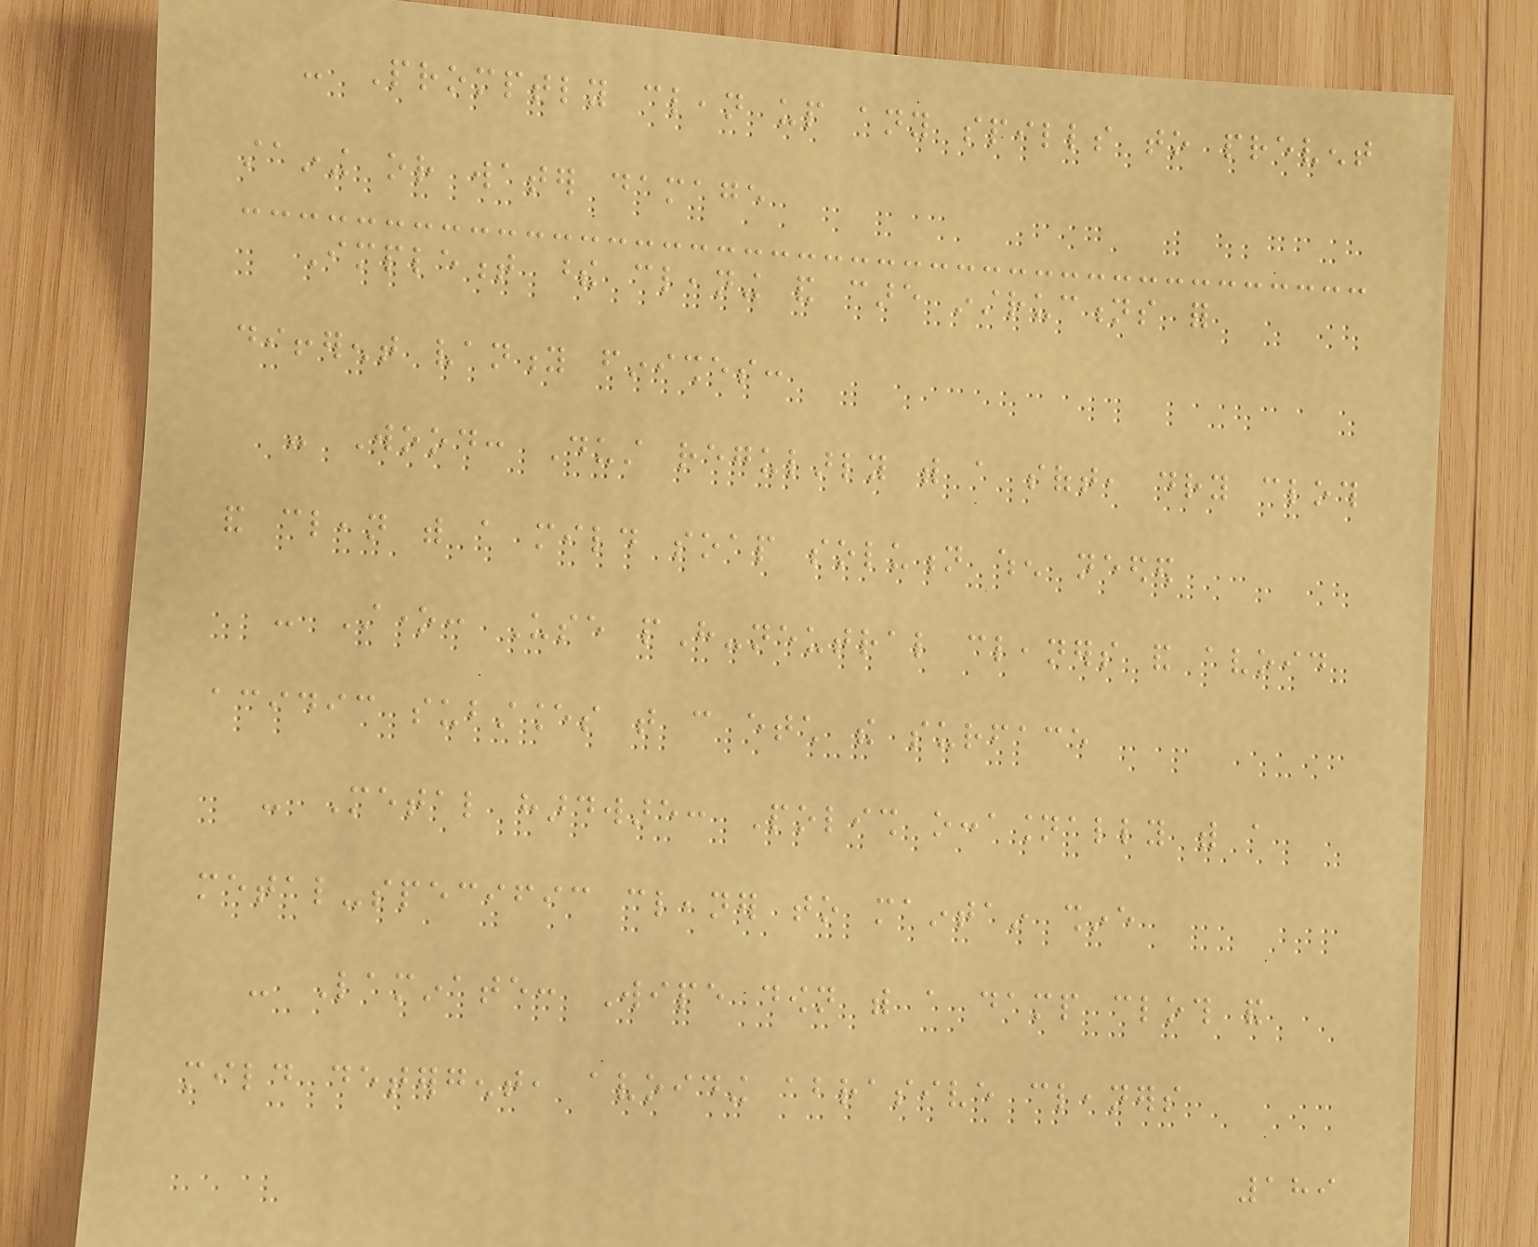- Promptly clean up any spills to prevent
staining or water damage
Implement these cleaning and care instructions for
different vanity finishes:
- Wood: Dust regularly with a soft, dry cloth
and clean with a mild soap solution when needed
- Stone: Use pH-neutral cleaners and avoid
acidic substances that can etch the surface
- Metal hardware: Polish occasionally with a
metal-specific cleaner to maintain shine
- Laminate: Wipe down with a damp cloth and
mild detergent, avoiding abrasive cleaners
189
